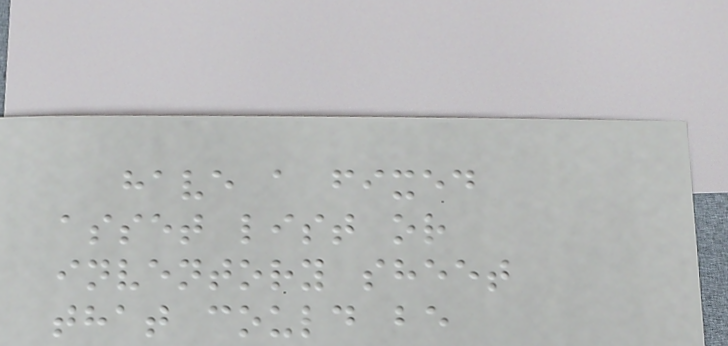have a fixed
asset list or
inventory sheet
that could be
